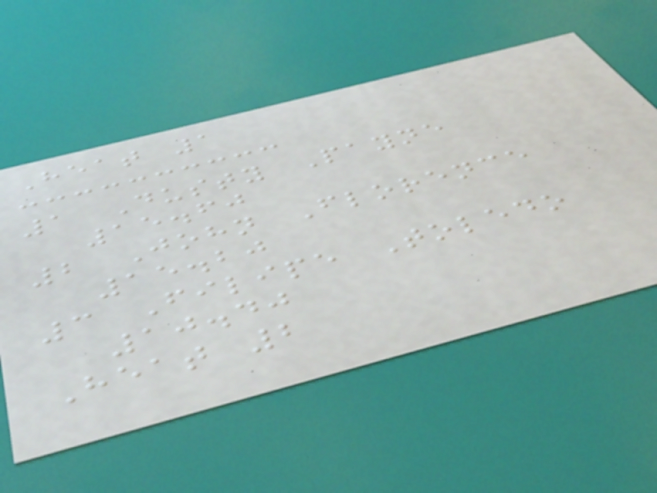Heat 1
1 Dusty Payne
15.60
2 John Florence
15.20
3 Filipe Toledo
10.40
Heat 2
